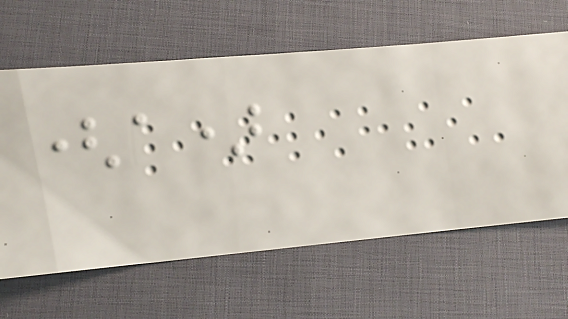(a)
